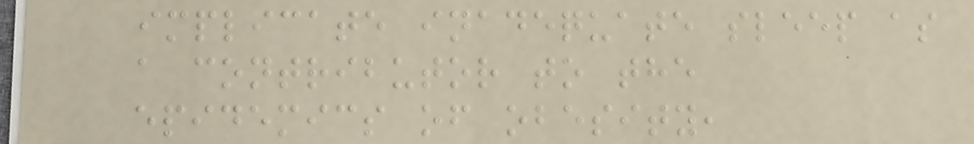implicate inadequate sleep as
a contributor to the
epidemics of obesity,
